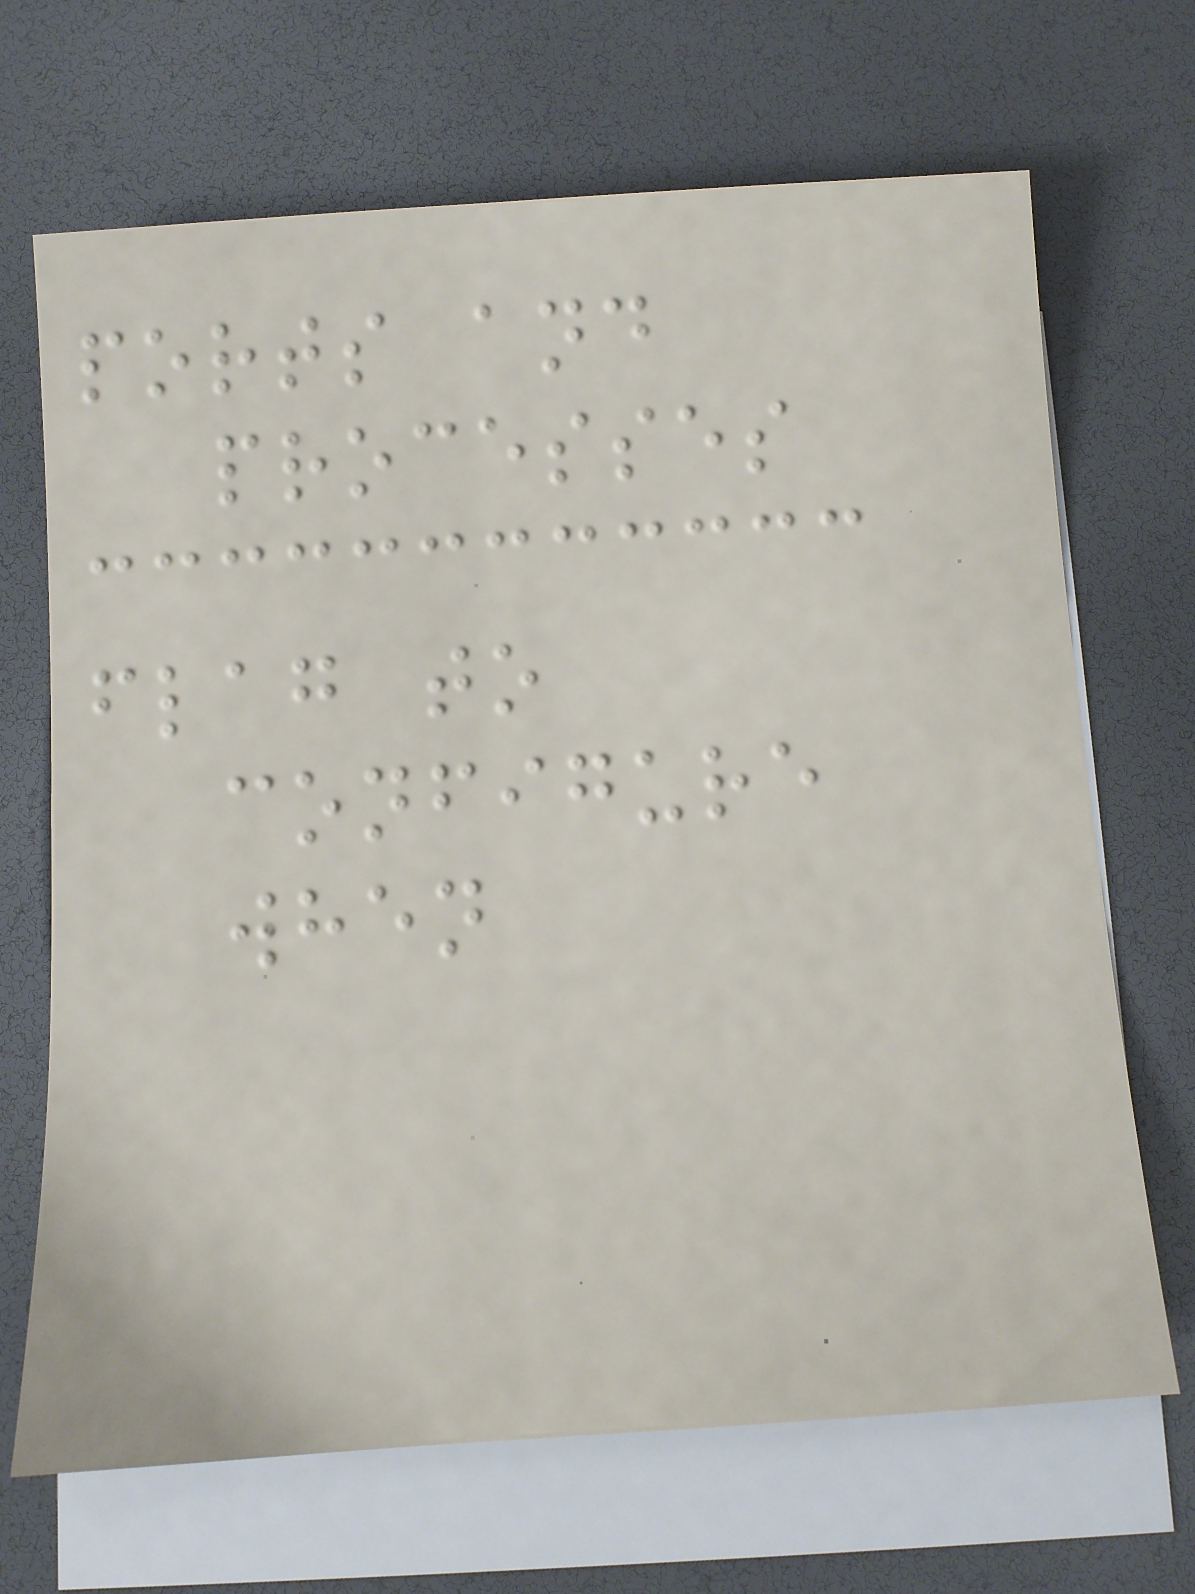ports and
processes
flag to
configure
when
